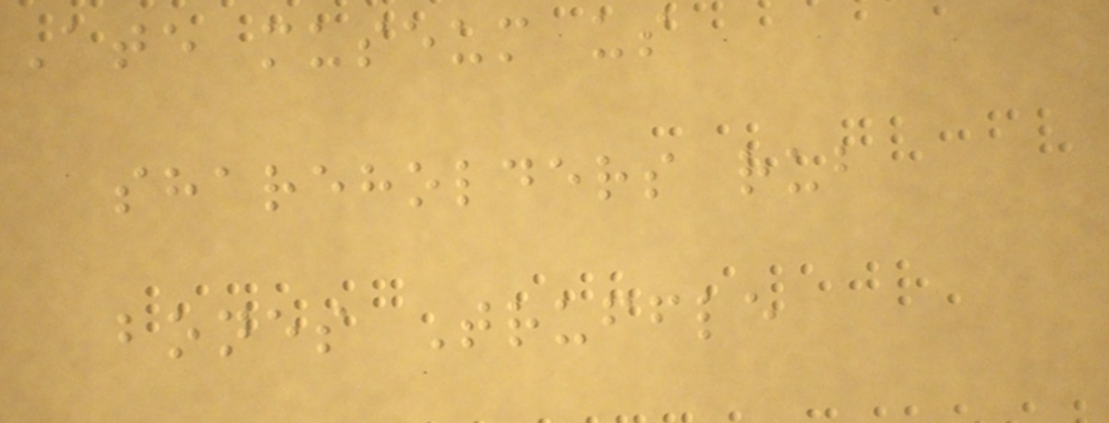Ate museum us
shareholders rub
bones Truffle
